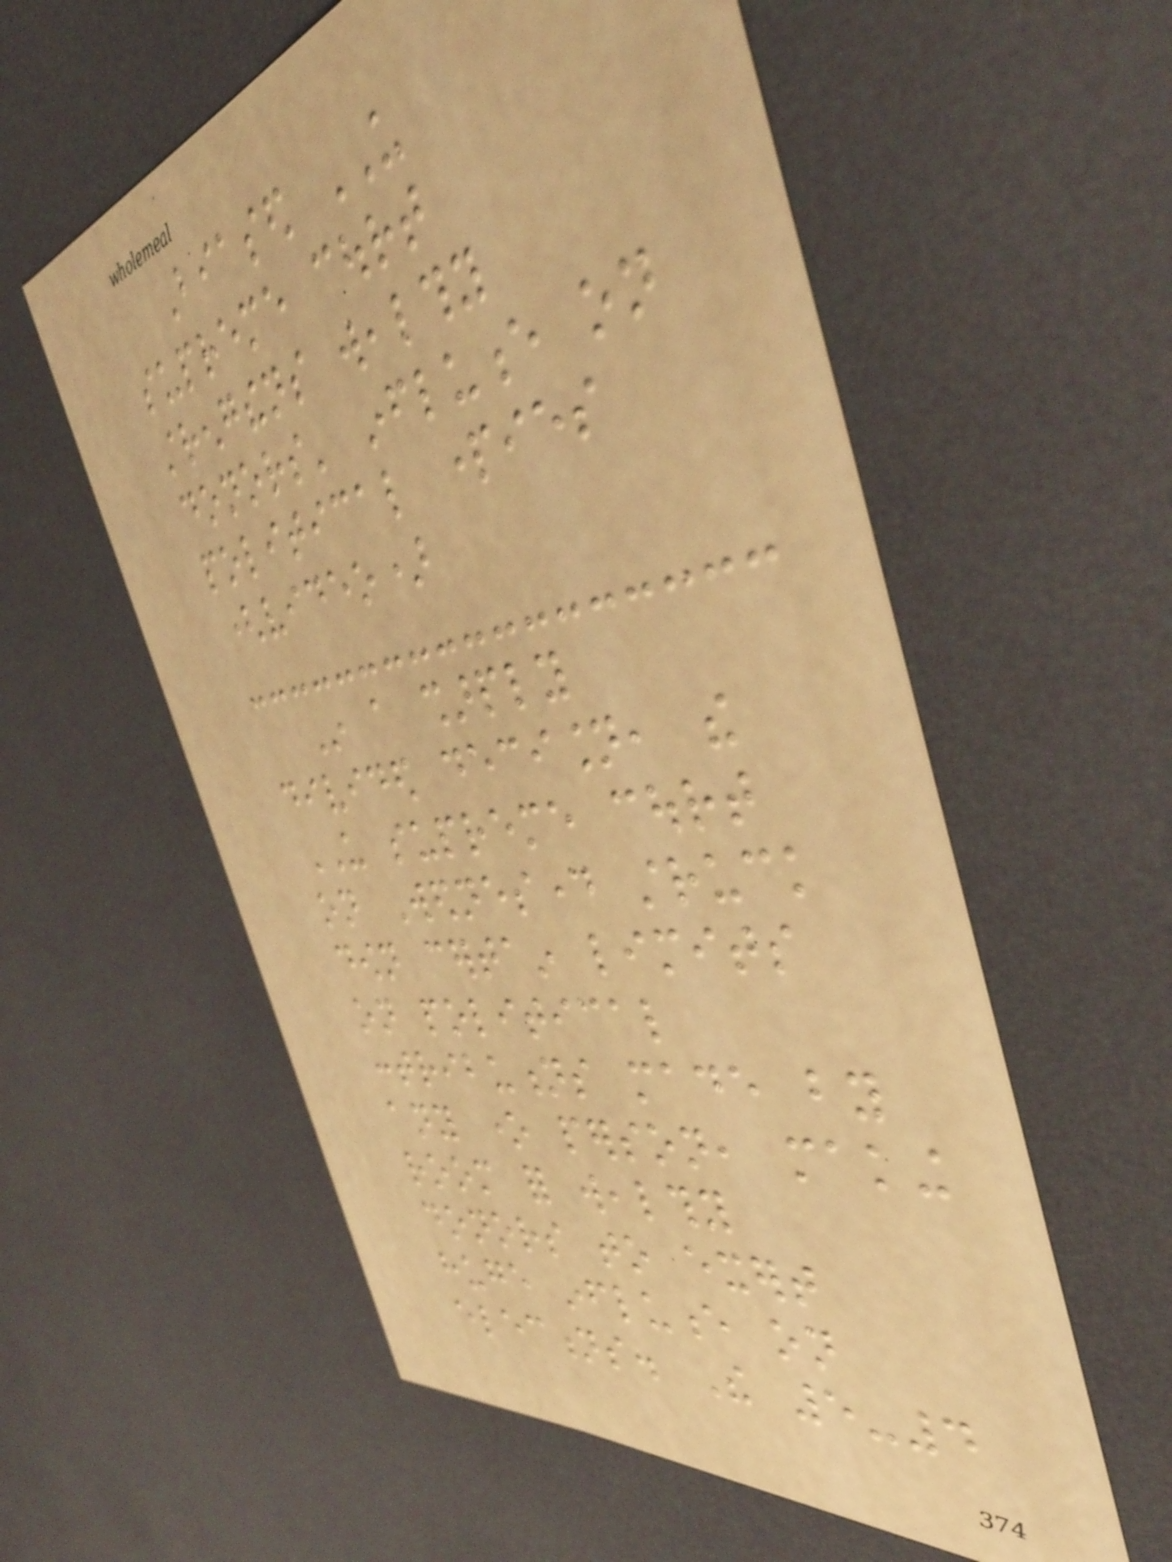Biased US
supreme court
strengthens wealthy
donors' influence on
political parties
(video)
In a sharply
divided decision, the
US supreme court
on Wednesday struck
down certain limits
on political
contributions made by
any one person, making
room for wealthy
donors to exert
huge influence on
elections. The 5-4
